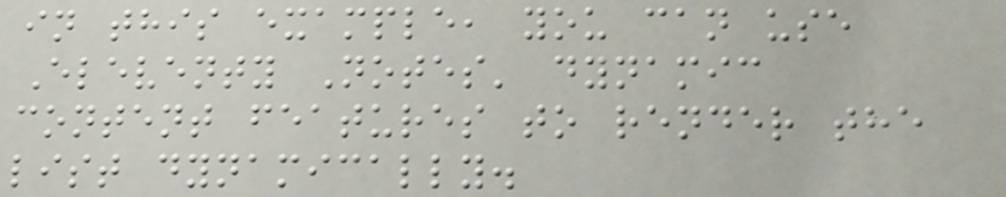in this example, you can use
Eleventy Notes' dynamic
content features to render the
list dynamically.
